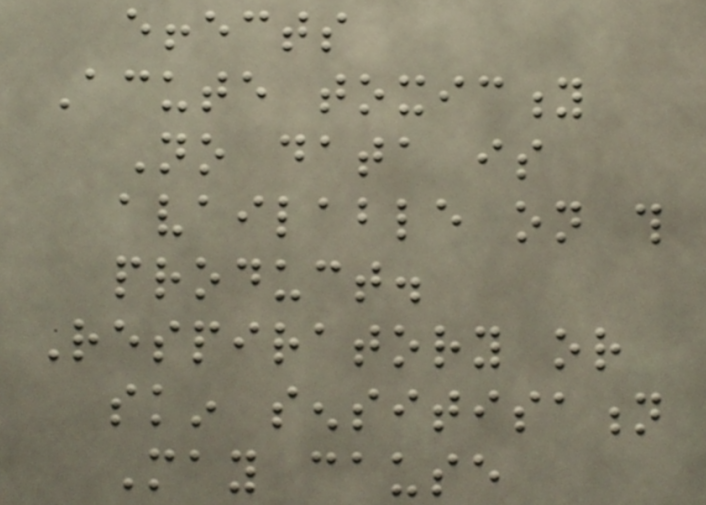effects
Acute toxicity
No data is
available on this
product.
Respiratory or
skin sensitisation
May cause
